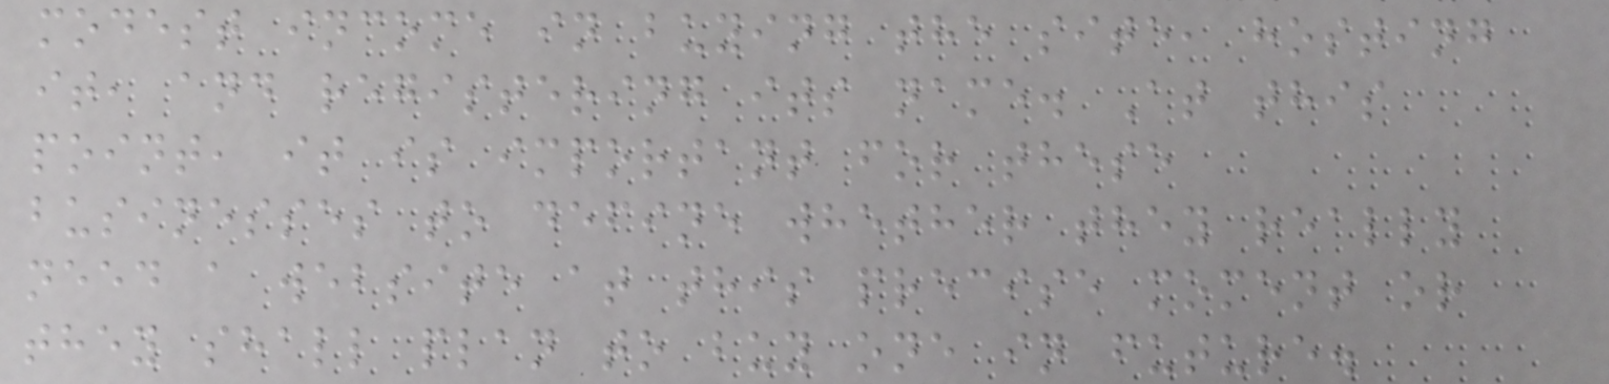modest income in buying the site, hosting
it, and registering its name. At this
point, it is important for these
businesses to define whether they really
need a website at this precise moment or
they shall plan to buy one in future.
